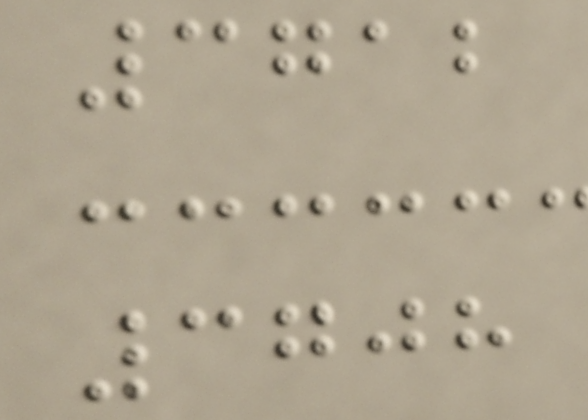3712
3708
